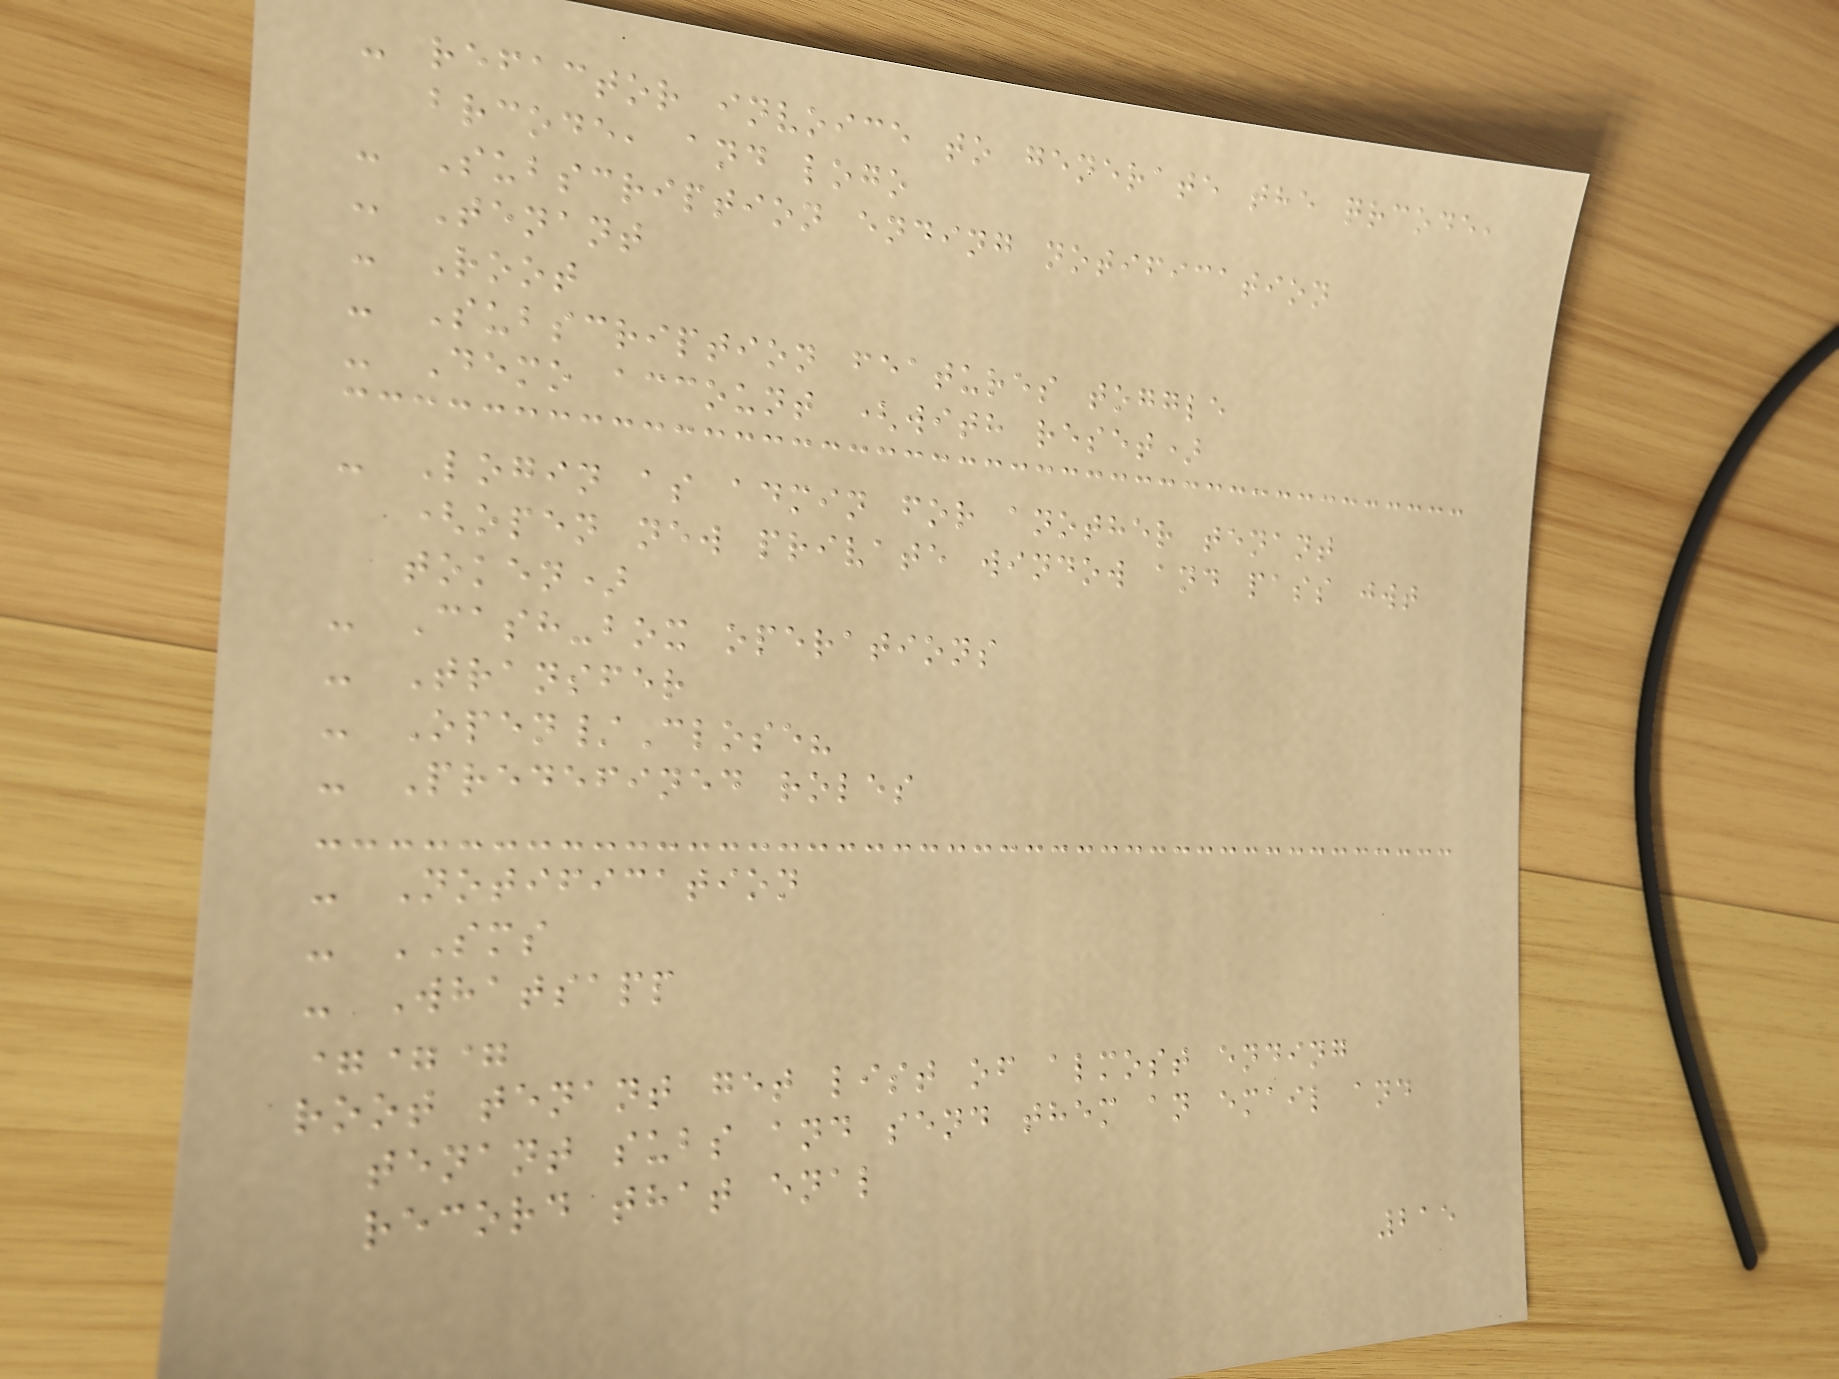- refactor invoice to generate the qrcode,
brcode, and logo
- Subscription ending notification
- Tenant
- Root
- Subscription features toggle
- Demo account (with reset)
- Login as admin for another tenant
(open new private window and pass jwt
token)
- Cash-box operations
- Transfer
- Open/Close?
- Predefined roles
- Notification
- SMS
- Whatsapp
===
root tenant get list of almost ending
tenant subs and send them an email and
record that enal
215
